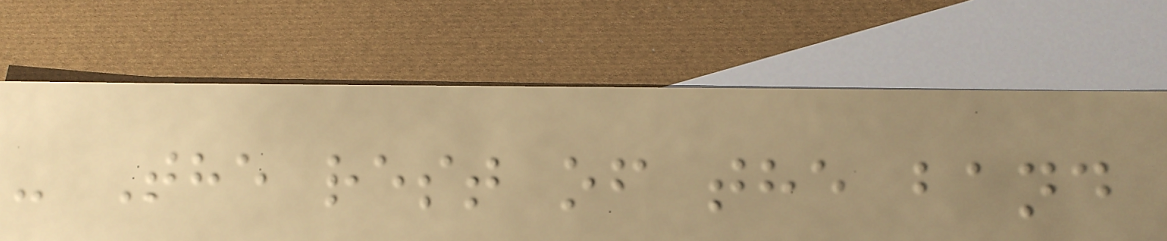- The rest of the band
